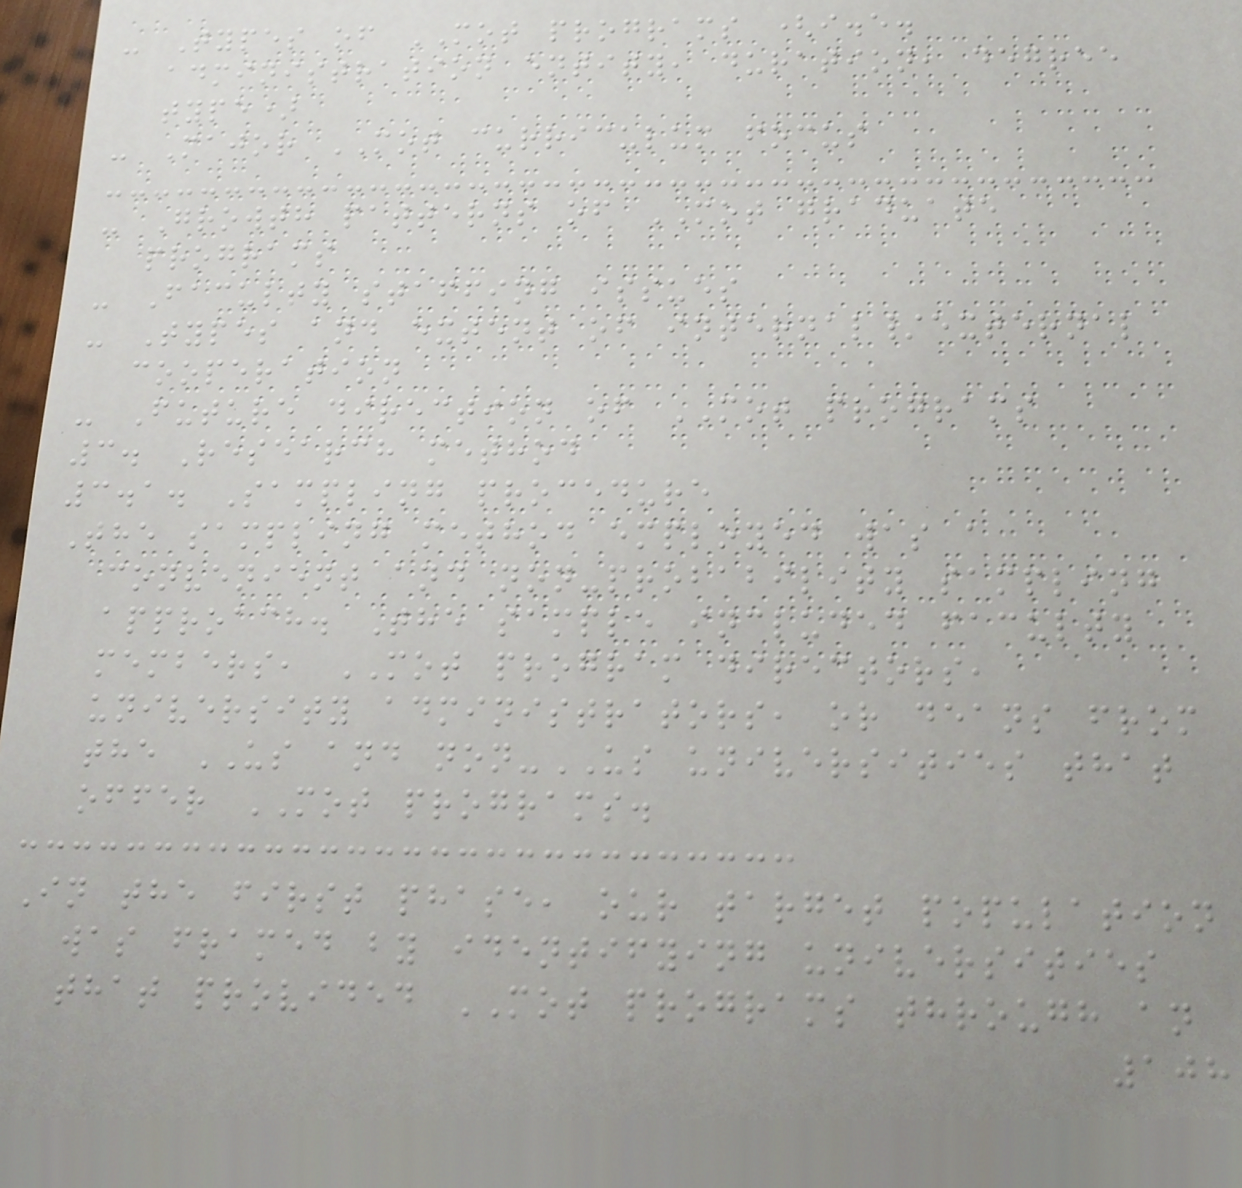- Types of MOT programs (i.e.
administration entity, duration, degree
type)
- Major MOT curriculum focus
- Growth patterns of MOT graduate
programs
- Faculty staffing issues
- Types and extent of internal/external
cooperation
- Future direction of MOT programs
3. Research method
3.1. Sampling procedure
The sampling method employed was a
convenient and non-probability sampling
approach. The sample included faculty
members, MOT program directors,
university administrators, or deans from
the US and non-US universities that
offer MOT programs.
In the first phase, our target population
was framed by identifying universities
that provided MOT programs through an
108
